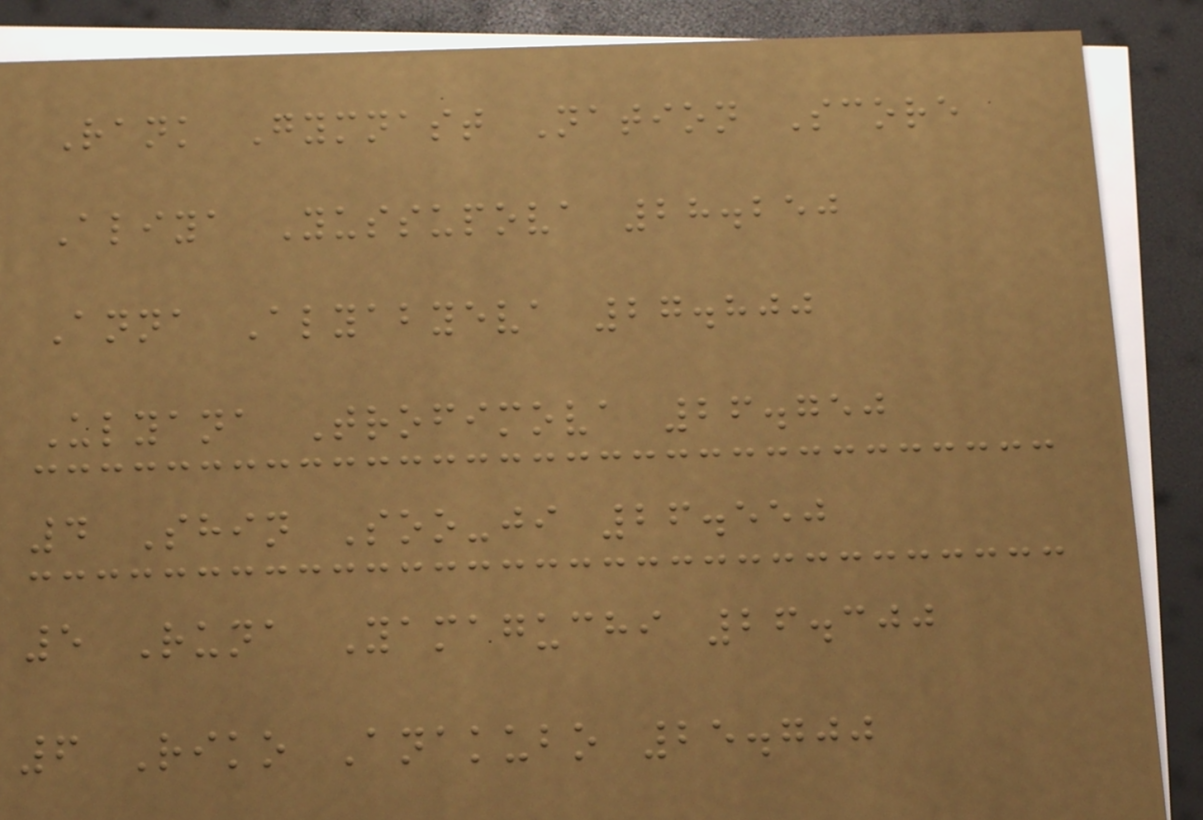Rank Gymnast Nation Score
Aliya Yussupova 28.250
Anna Alyabyeva 27.800
Ulyana Trofimova 26.750
4 Shin Soo-ji 26.550
5 Runa Yamaguchi 26.300
6 Riko Anakubo 25.700
